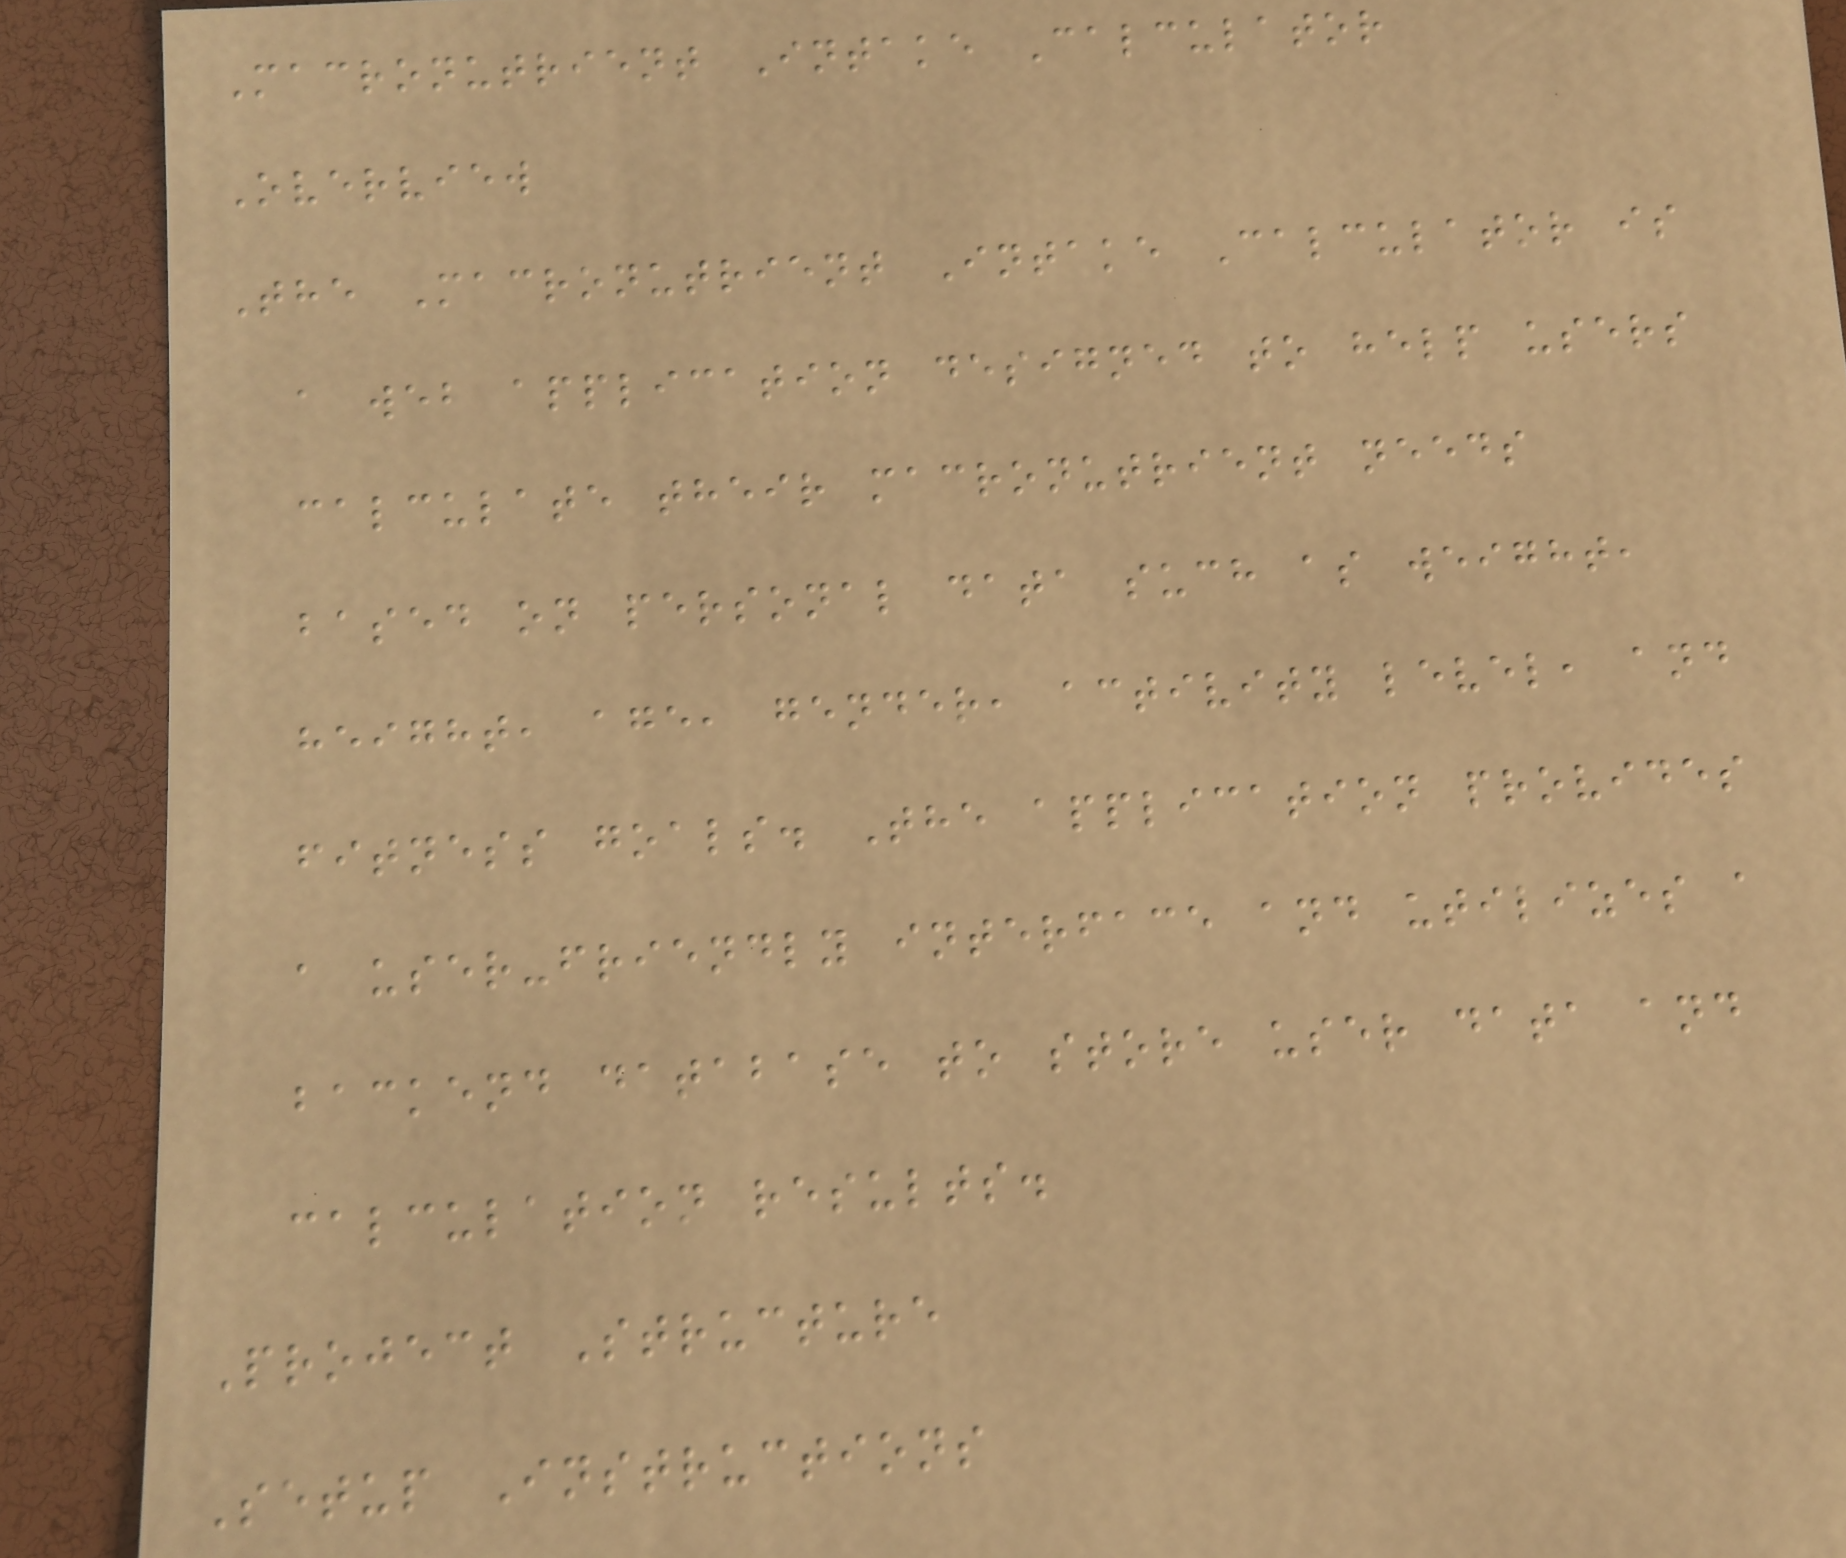Macronutrient Intake Calculator
Overview
The Macronutrient Intake Calculator is
a web application designed to help users
calculate their macronutrient needs
based on personal data such as weight,
height, age, gender, activity level, and
fitness goals. The application provides
a user-friendly interface and utilizes a
backend database to store user data and
calculation results.
Project Structure
Setup Instructions
